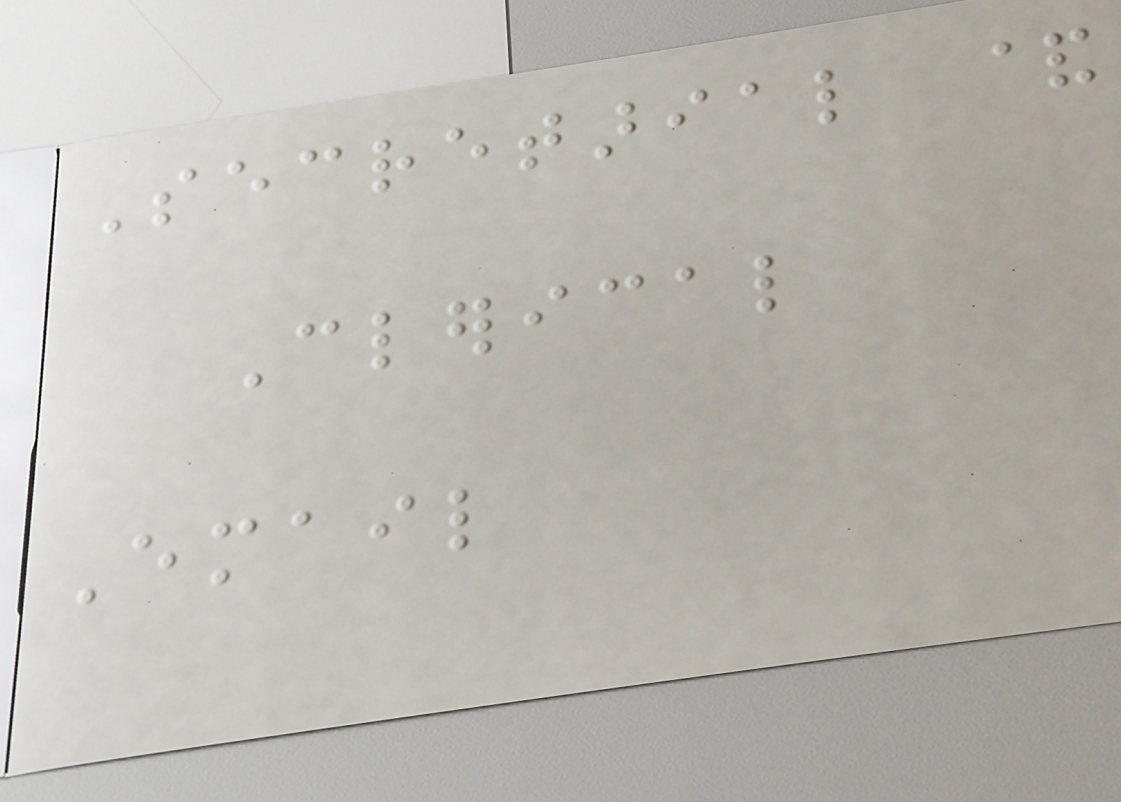Secretarial &
Clerical
Email
